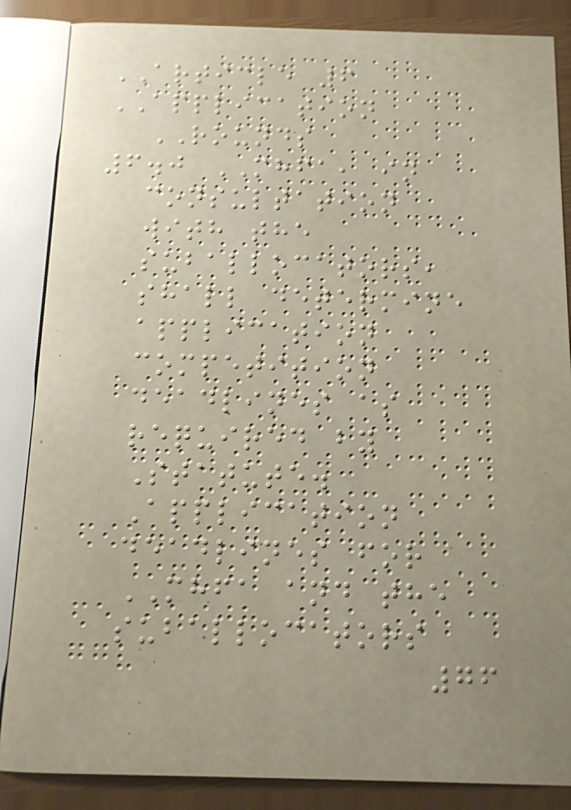ARTICLE 6
APPLICATION
ROUNDS
6.0 MHFA, in
consultation
with the
suballocators,
shall determine
application
competition
deadlines as
required by
Statute.
Application
deadlines for
MHFA and the
suballocators
76
